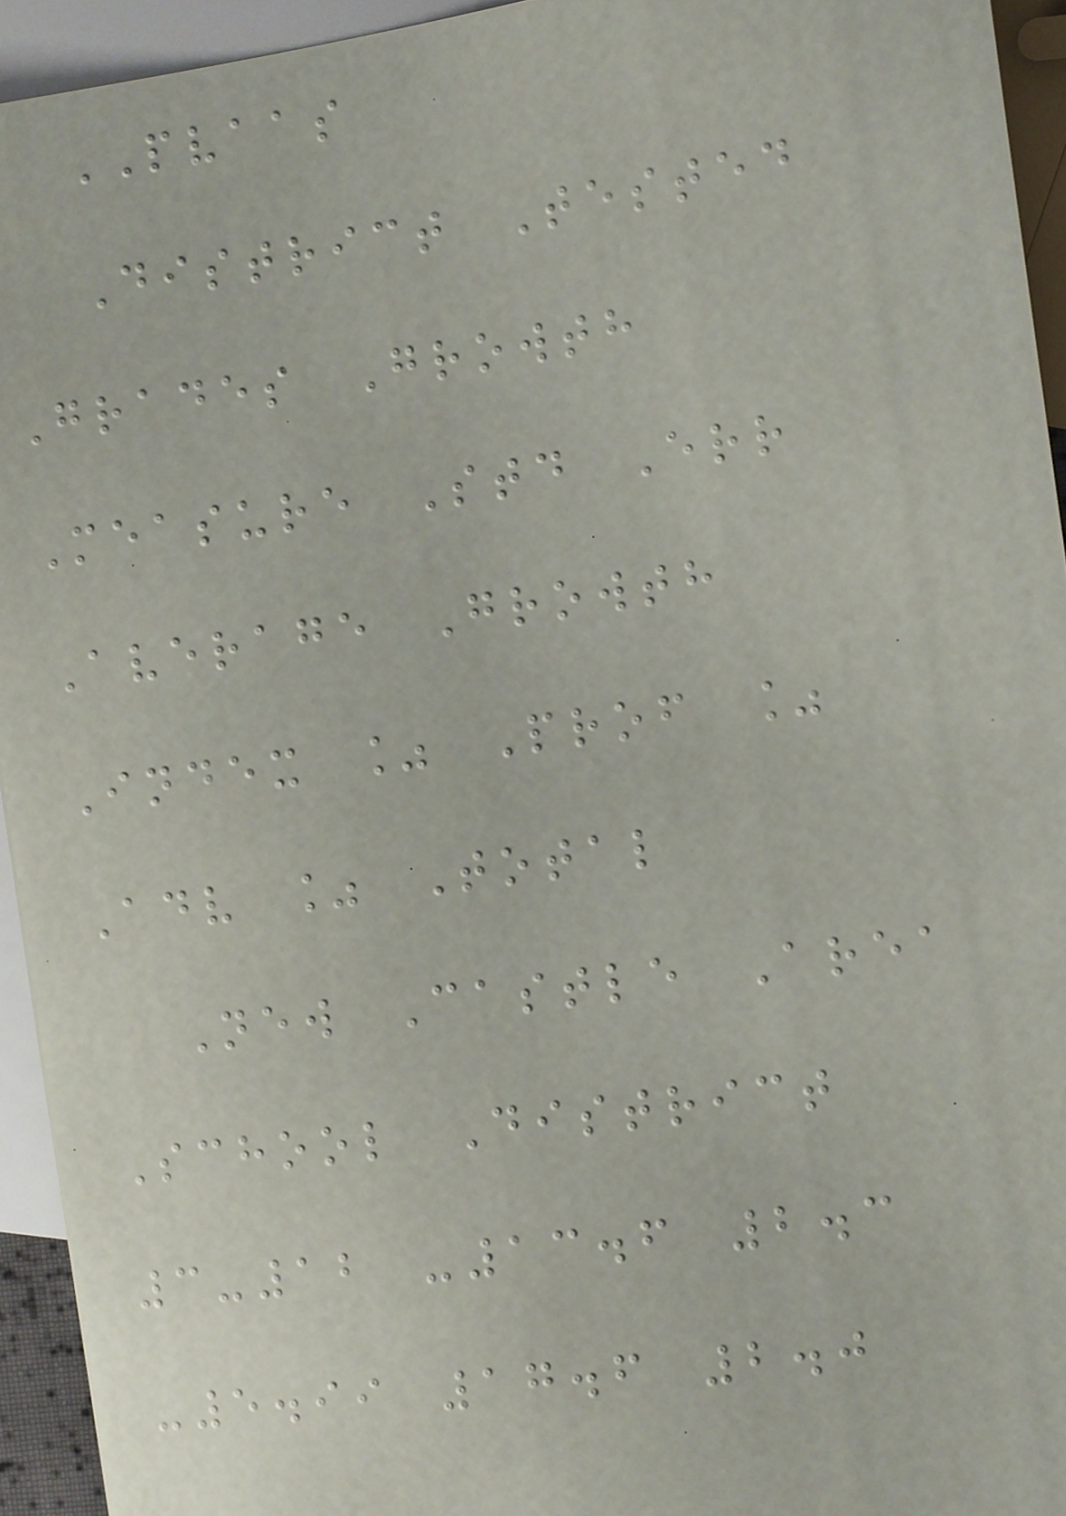PVAAS
District Tested
Grades Growth
Measure Std Err
Average Growth
Index % Prof %
Adv % Total
New Castle Area
School District
3-12 -13.6 2.3
-5.99 17.6 2.0
